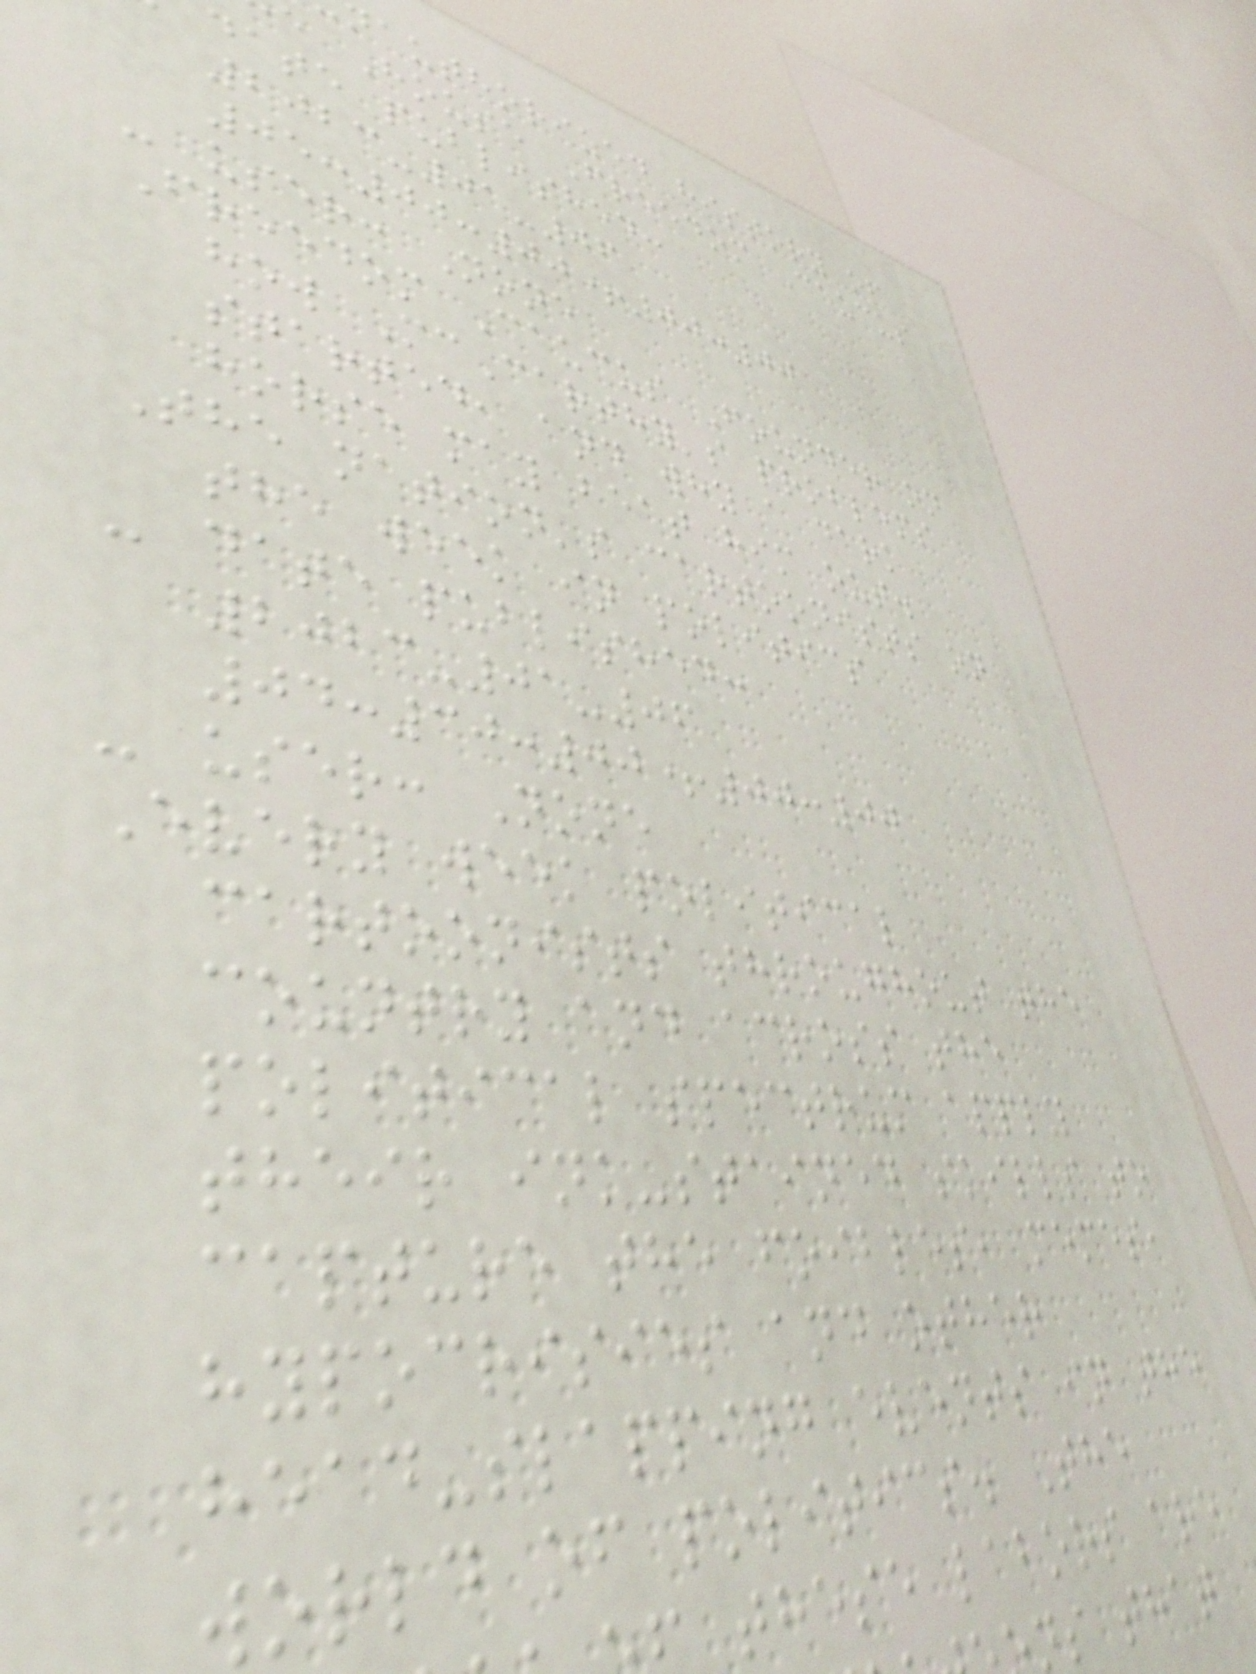nauthorized history of
e House Freedom Caucus
date published:
2023-01-06
05:00:00+00:00
- user: None
Freedom Caucus Founder on
how McCarthy's problems
started, and why a dark
horse may beat him out.
The nation's cartoonists on
the week in politics
- date published:
2023-01-06
04:30:00+00:00
- user: None
Every week political
cartoonists throughout the
country and across the
political spectrum apply
their ink-stained skills to
capture the foibles, memes,
hypocrisies and other
head-slapping events in the
world of politics. The
these labors are
ns that
